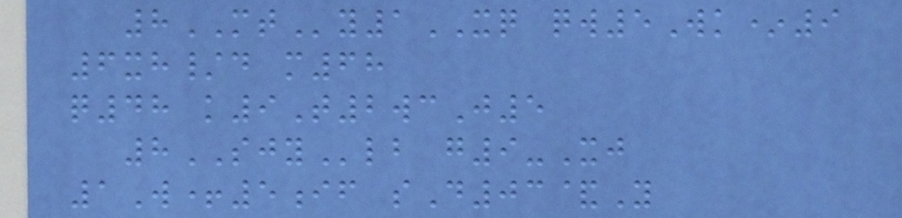8MTy1XQ qw5Wk*9
6xh/d m68
q48 k9T2wcJ5
8SJYlb g9-Xj
1W+5if sD03&Y
